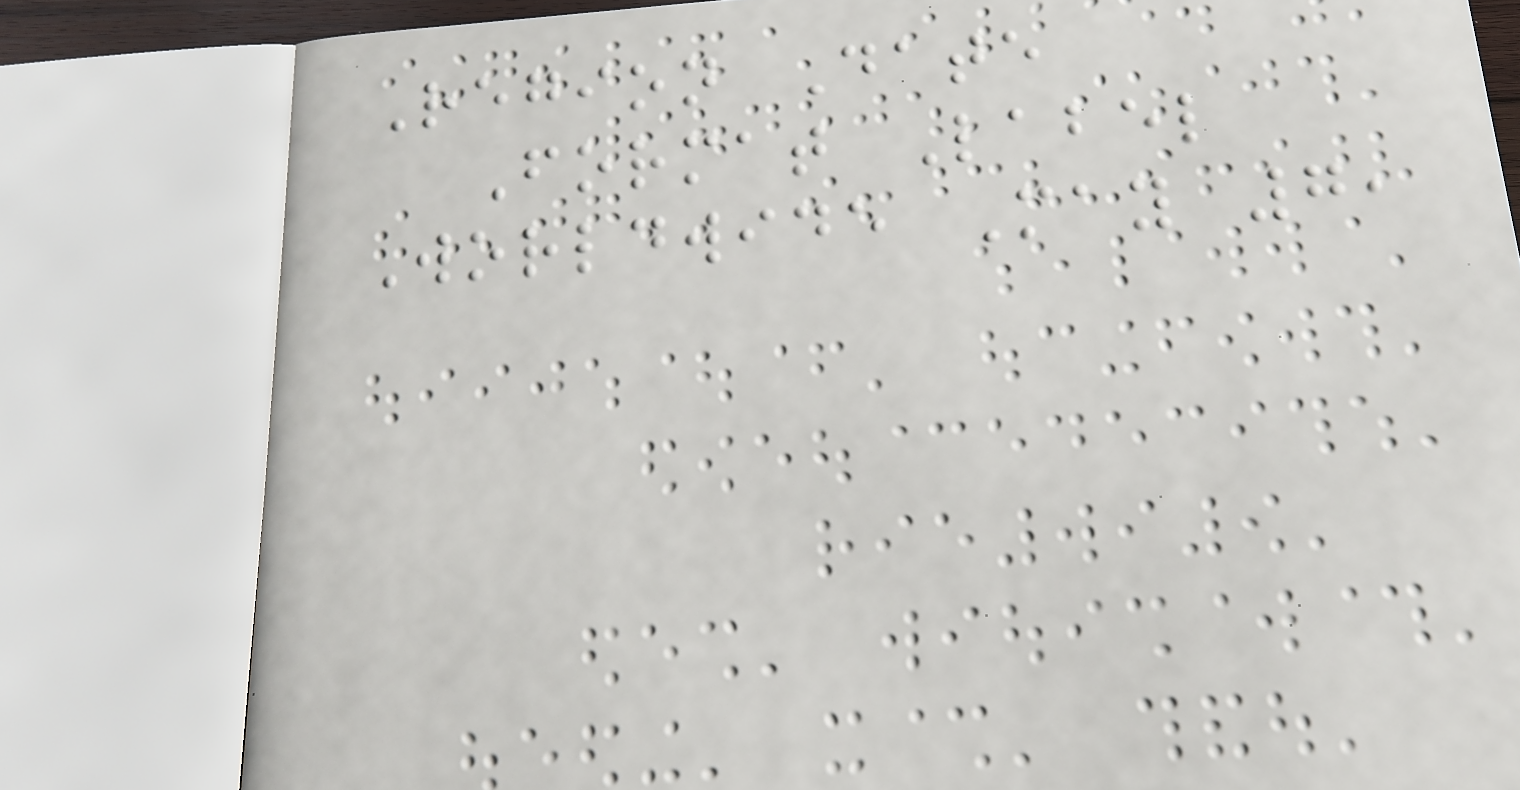Region Date
Format Label
Worldwide May 7,
